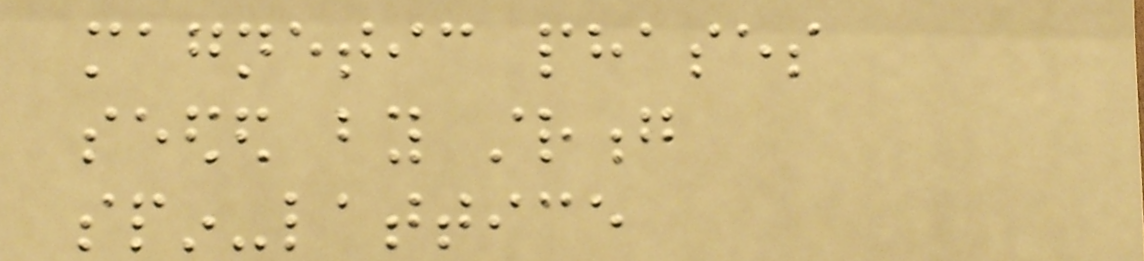magnetic phases
seeded by strong
spin-lattice
